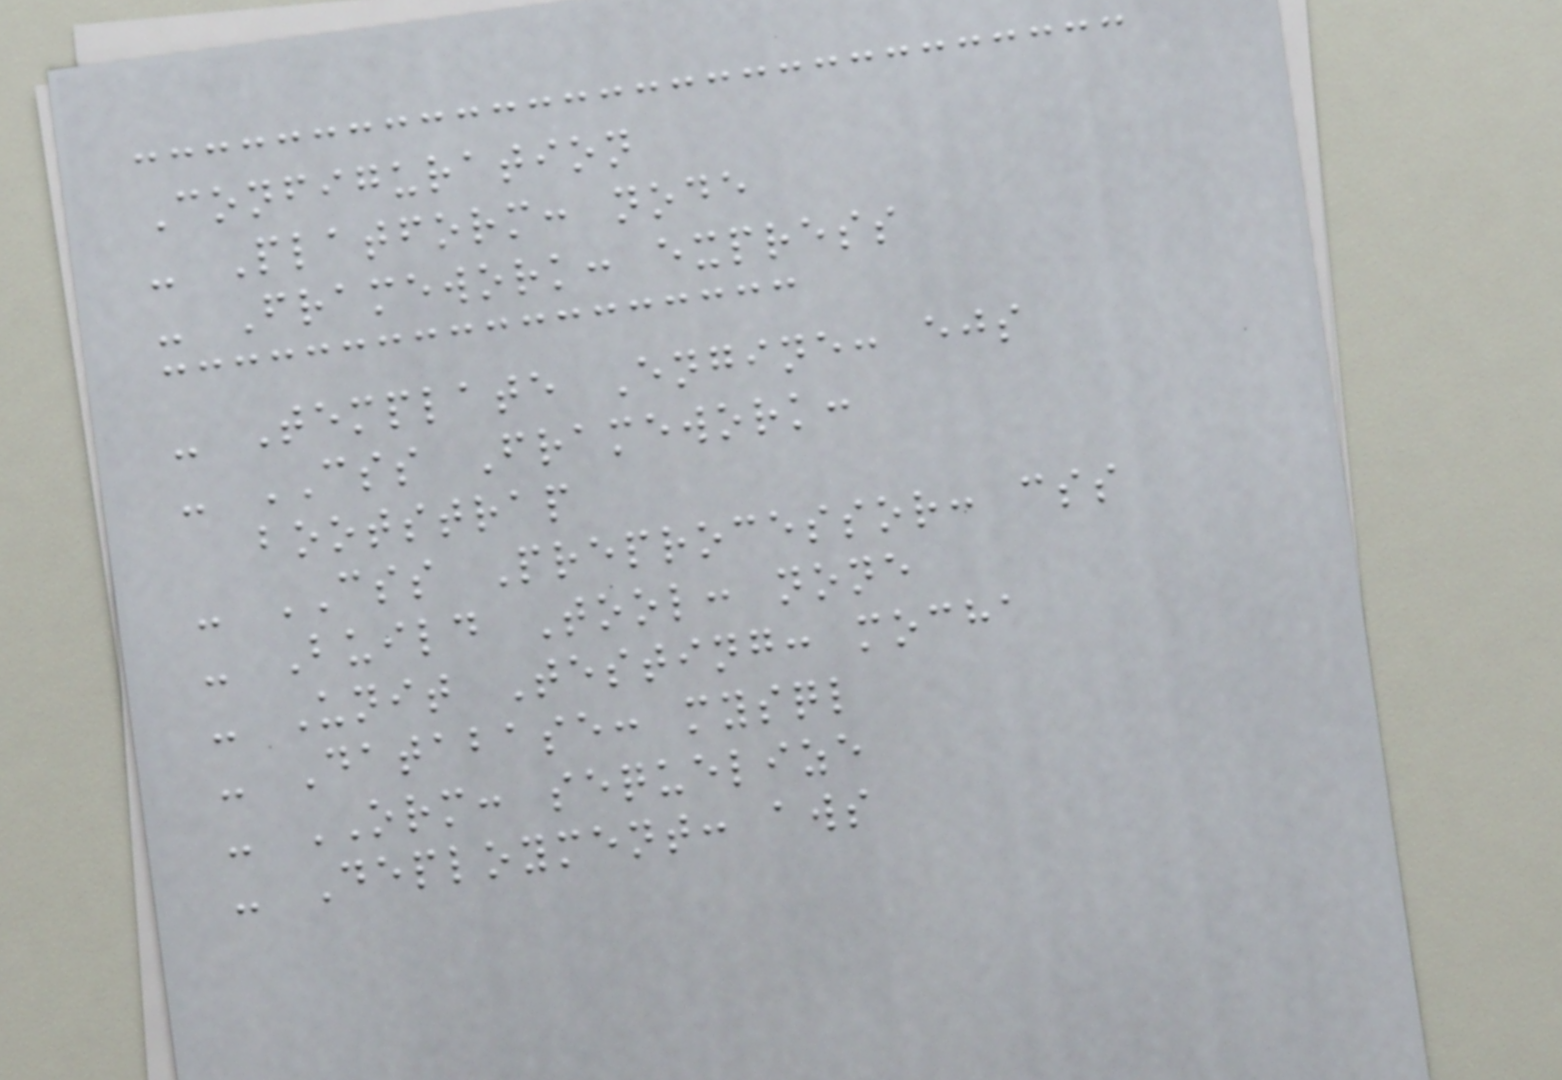Configuration
- Platform: node
- Framework: express
- Template Engine: ejs
- CSS Framework:
bootstrap
- CSS Preprocessor: css
- Build Tool: none
- Unit Testing: mocha
- Database: mysql
- ORM: sequelize
- Deployment: aws
